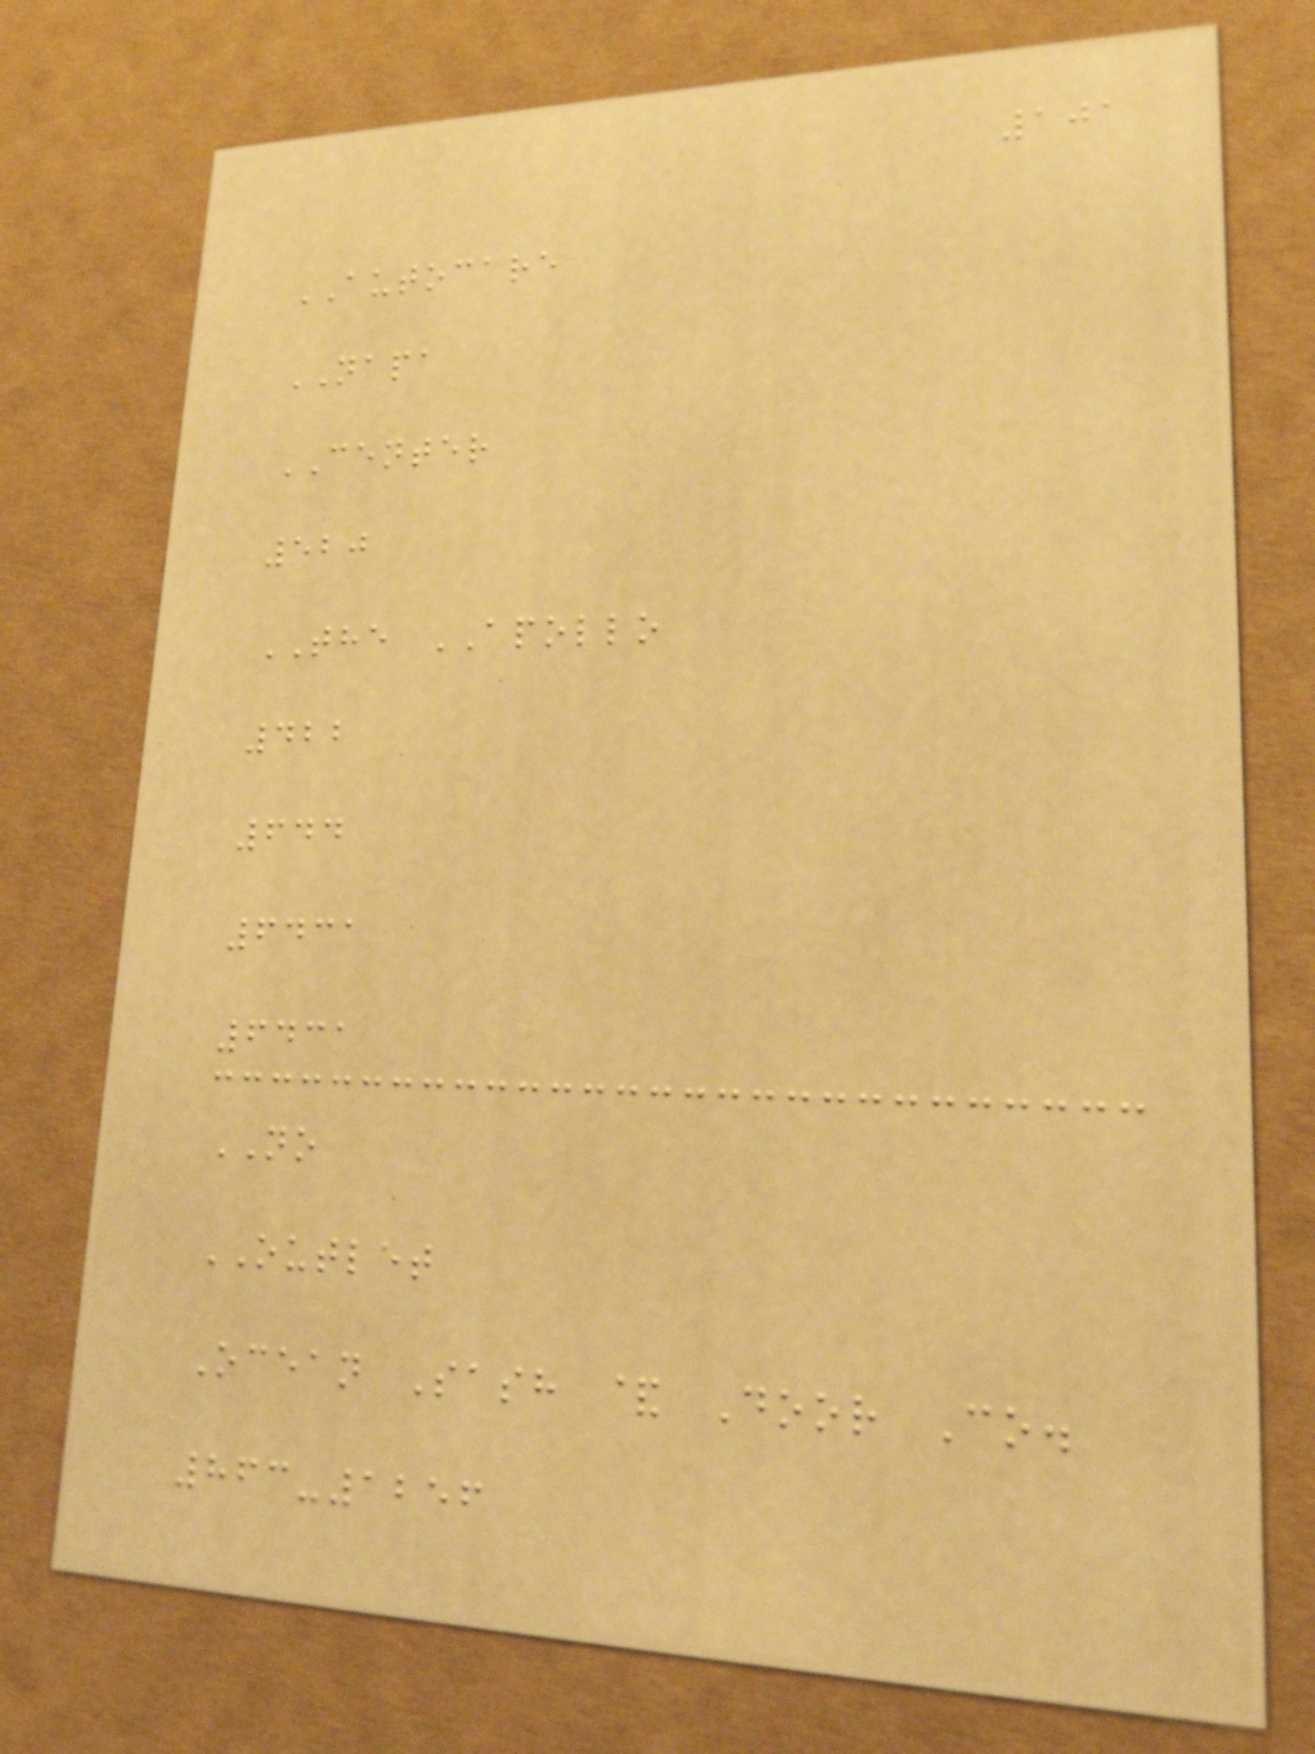101
AUTOCARE
NAPA
CENTER
520
THE APOLLO
422
644
6431
6431
NO
OUTLET
Ocean Sash & Door Co.
863-1256
